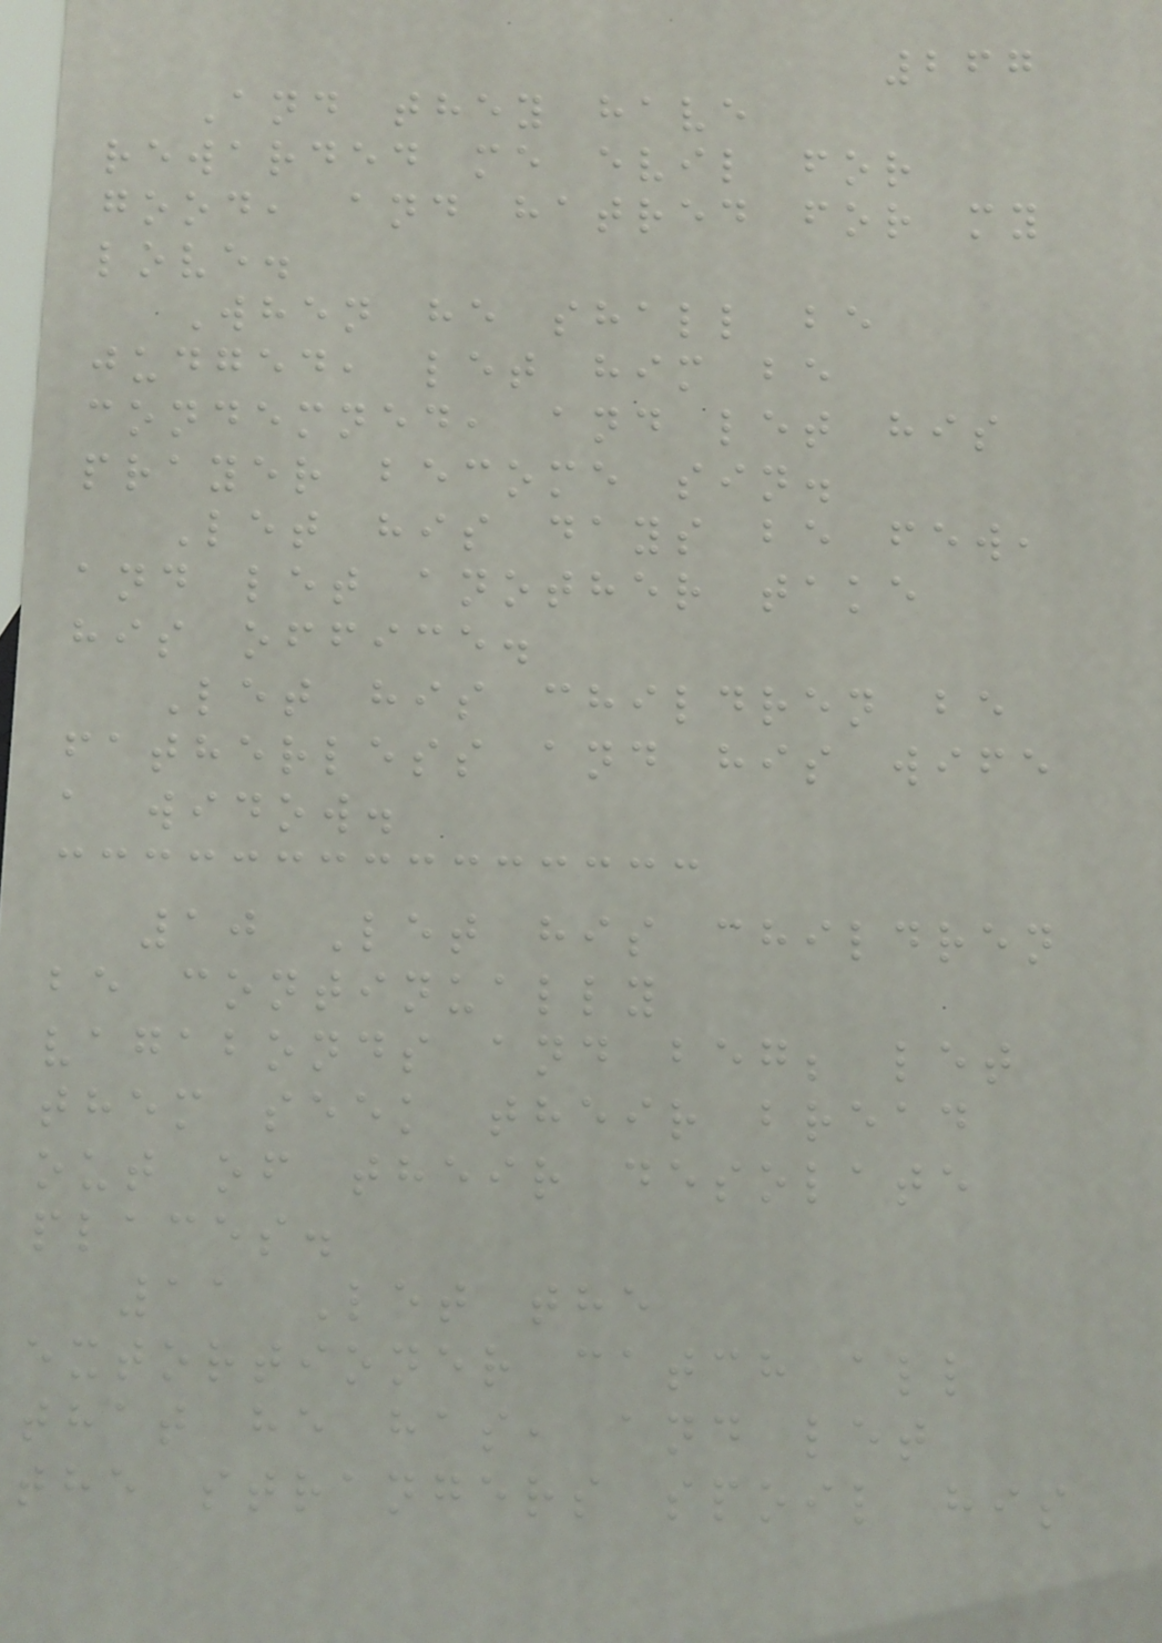267
And they have
rewarded me evil for
good, and hatred for my
love.
When he shall be
judged, let him be
condemned, and let his
prayer become sin.
Let his days be few,
and let another take
his office.
Let his children be
fatherless and his wife
a widow.
10 Let his children
be continually
vagabonds and beg; let
them seek their bread
out of their desolate
places.
11 Let the
extortioner catch all
that he has, and let
the strangers spoil his
